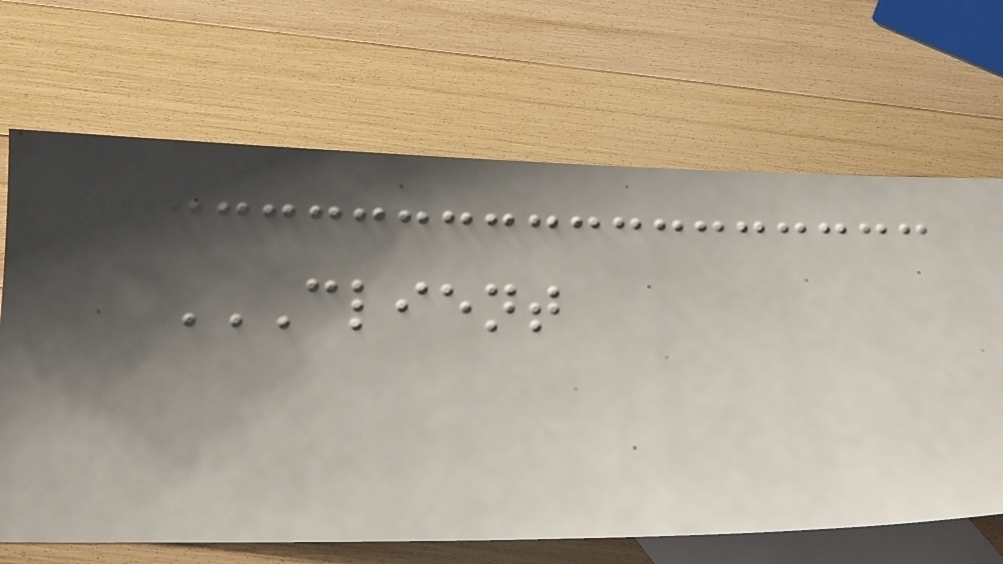CLIENT
